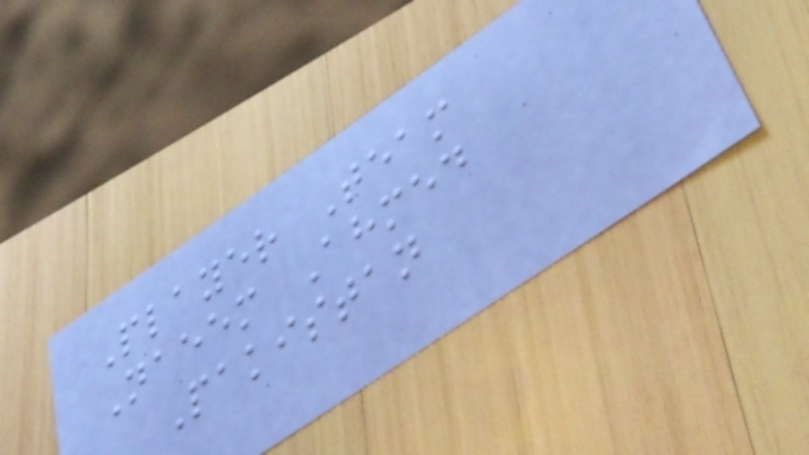Player Team
Naeem Ahmed
Pakistan
